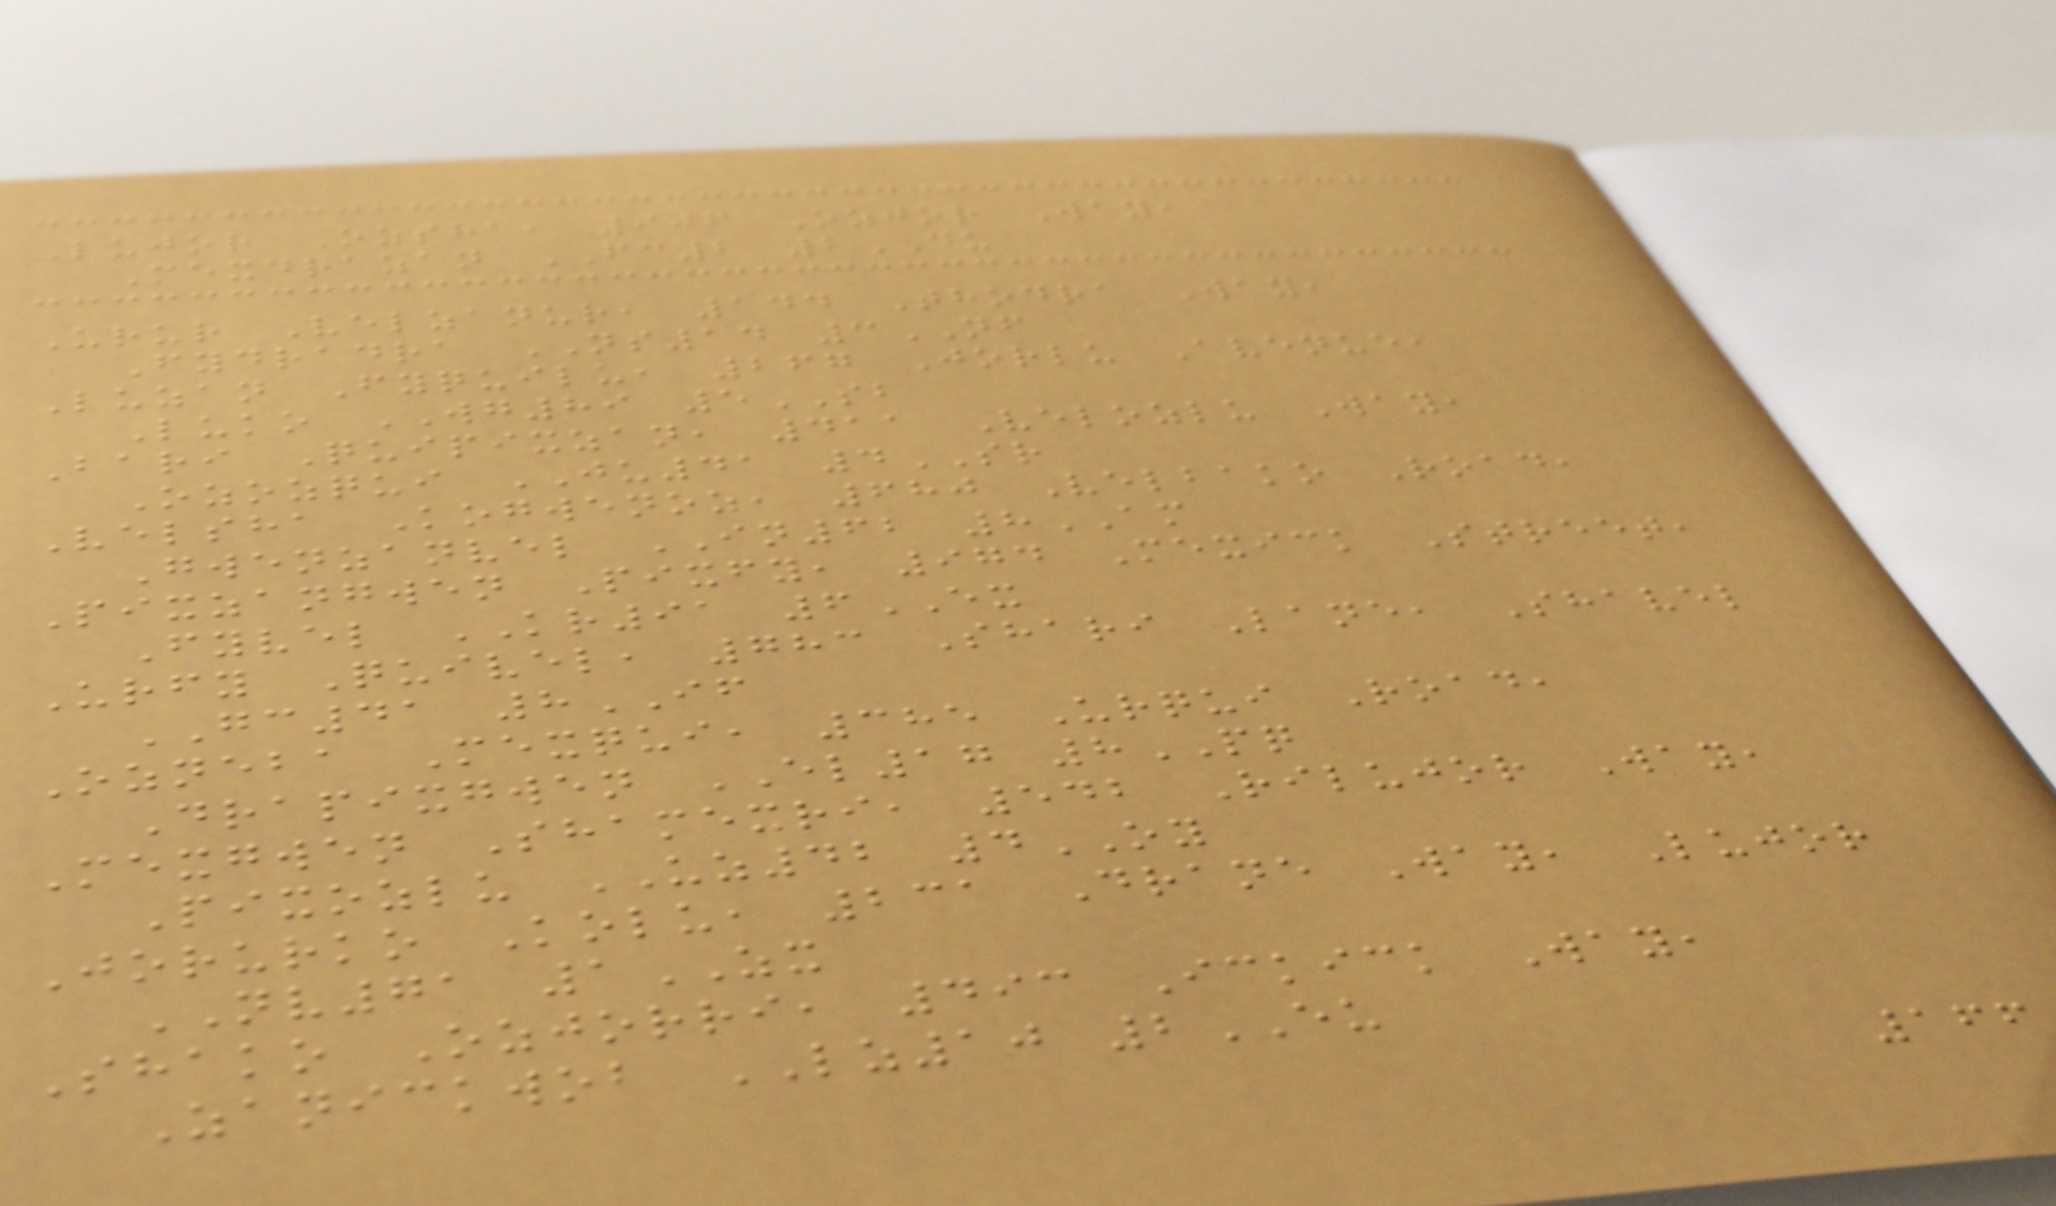Lujor Ozsha, 906 Ozjor Way,
Mexdrazan FC2 2DU
Urur Velzanur, 144 Thodra Way,
Fydradra NS14 3NF
Luzan Fyquilu, 267 Jorlu Avenue,
Luko WG89 5SB
Bari Quipixzan, 411 Velozlu Way,
Ozozqui JU41 4SR
Velsha Kogwenoz, 680 Velbako Road,
Gwenzanvel IN62 8AM
Pixzangwen Pixfy, 974 Mexick Street,
Fyvel KR91 6EX
Urfy Quivel, 783 Shari Lane, Shavel
GC41 8IF
Ozneba Mexqui, 385 Urqui Road,
Drapixgwen EL17 8PQ
Mexgwen Shamexri, 542 Rilujor Way,
Pixozlu UZ42 4OY
Jorurko Kolu, 231 Drane Way, Lujor
NV71 1ZX
Shako Ozjorri, 493 Ickick Way,
Zanickwob LZ10 2EU
166
